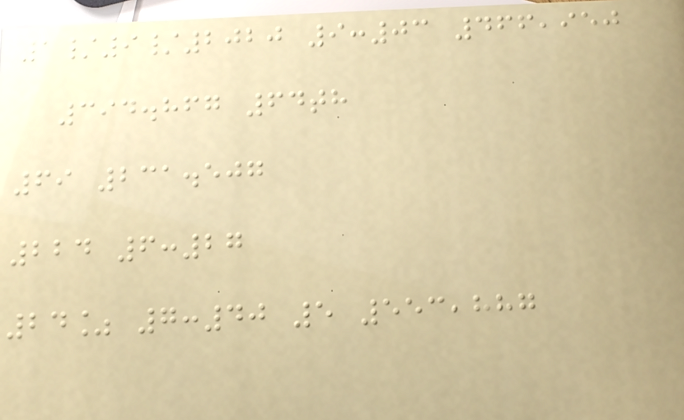1/9/2020 9:03 466,950
394.867 64th
69 231.507
224 6:27
24% 7:40 5 553,887
